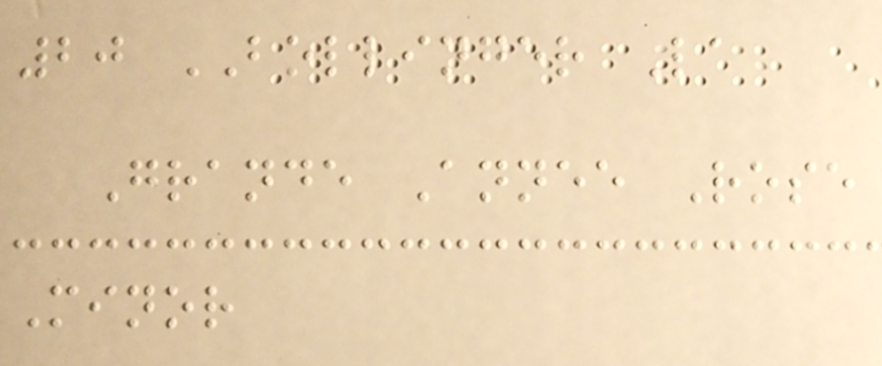20 BOLLINGER La
Grande Annee Rose
Minor
